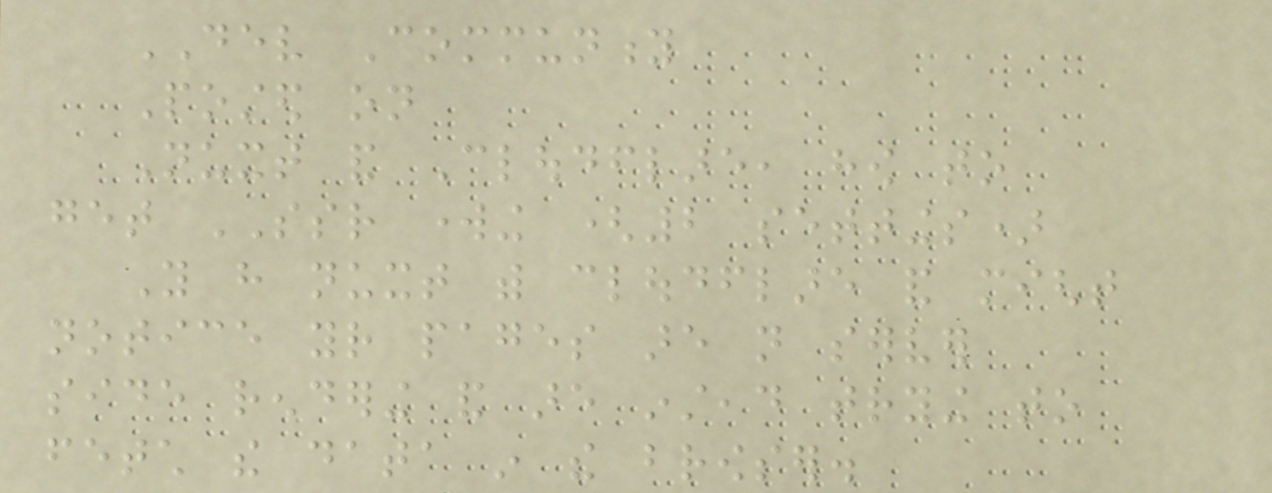DEV Community
Posted on
Nuxt and Cloudflare, how to
get SSR working (2 settings)
You have nuxt with cloudflare and might
notice your pages are not server
side rendering and are instead trying to
fetch the data in the browser.
